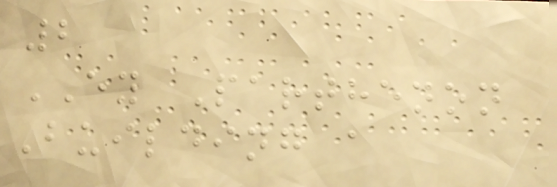2
EY Parthenon
Building a
